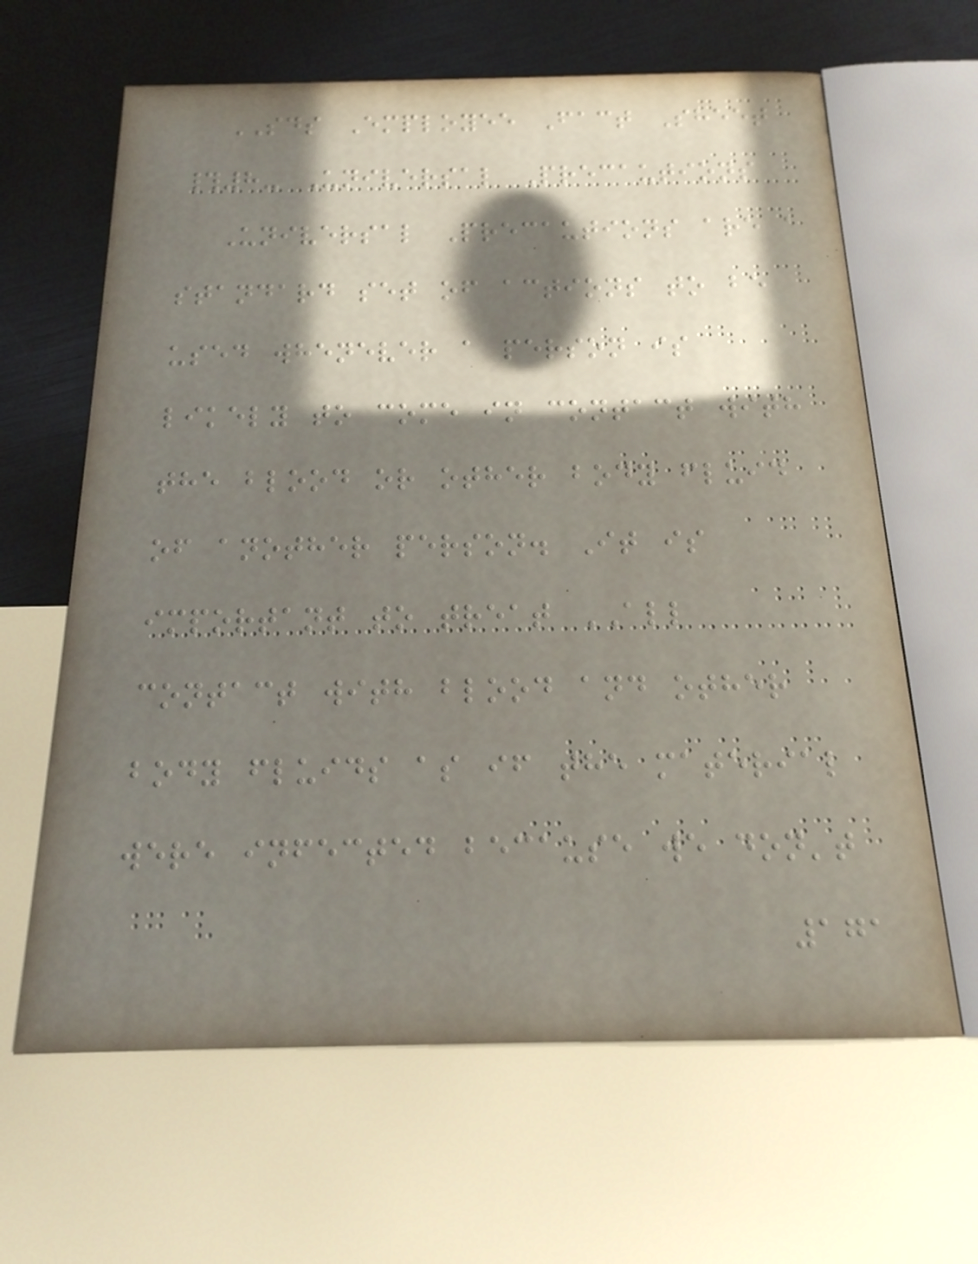SDS Employee Fact Sheet
#8- Universal Precautions
Universal Precautions are a
standard set of actions to be
used whenever a person is
likely to come in contact with
the blood or other body fluid
of another person. It is
important to treat ALL
contact with blood and other
body fluids as if the material
were infected because we don't
171
